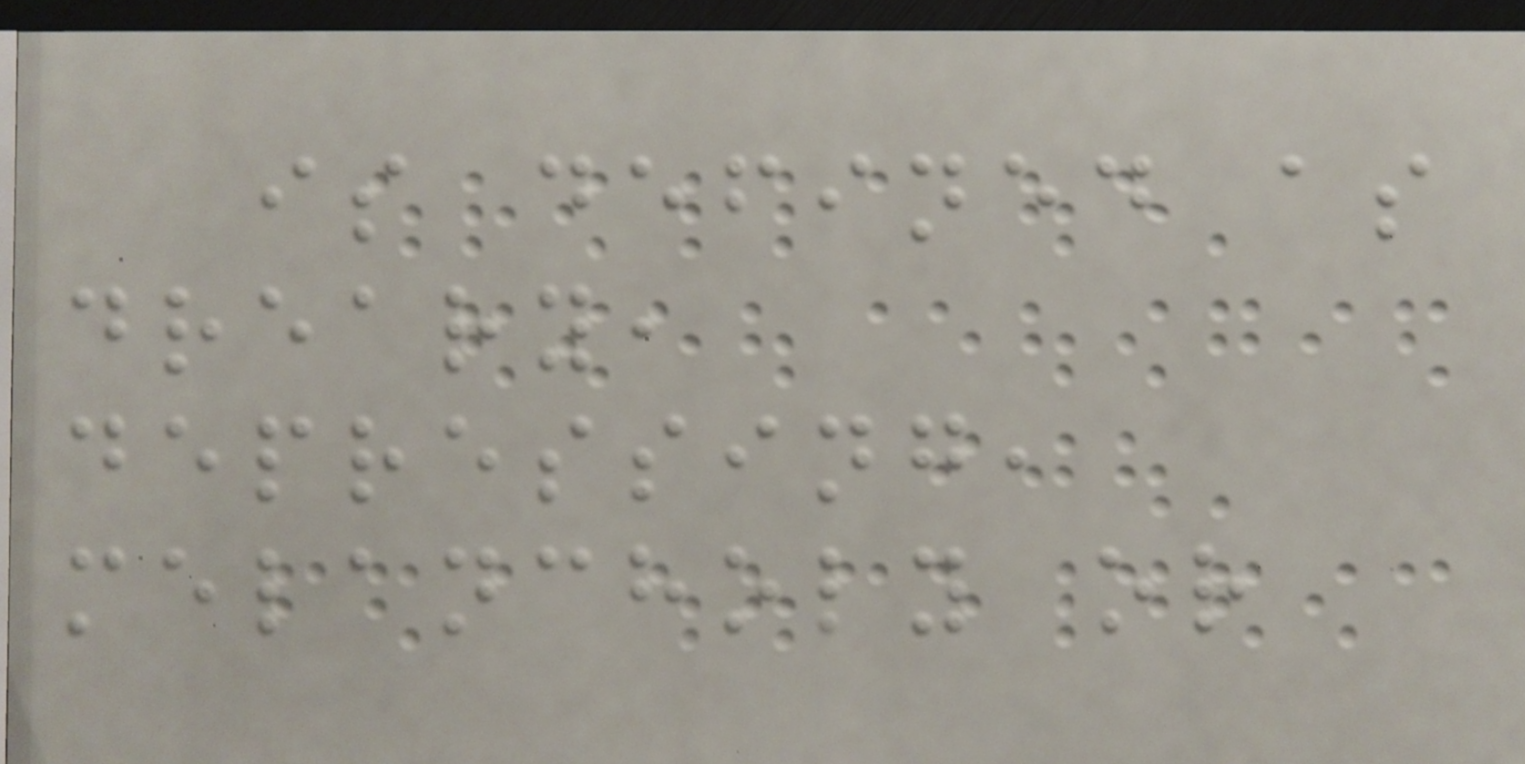is defined as
dreary,
depressing,
melancholy or
